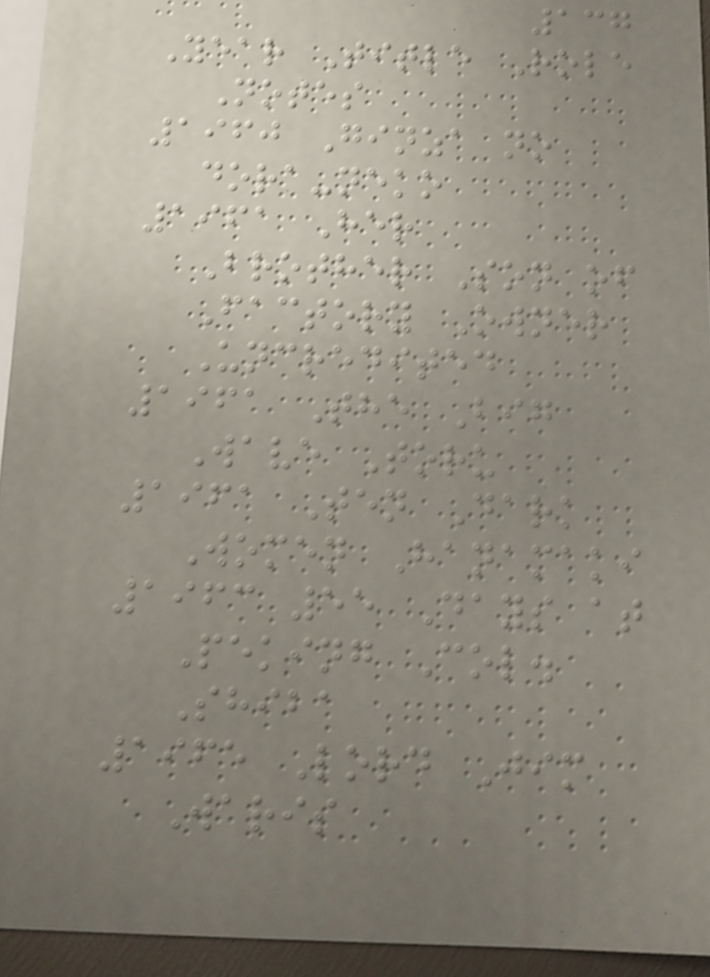137
Year Title Role
Notes
1960 Ginza no
dora-neko
1961 Her
Brother Son of
Factory Owner
Uncredited
1961 The Big
Wave Toru
1961 Ten Dark
Women Hanamaki
1963 55 Days at
Peking Col.
Shiba
1965 Lord Jim
Waris
